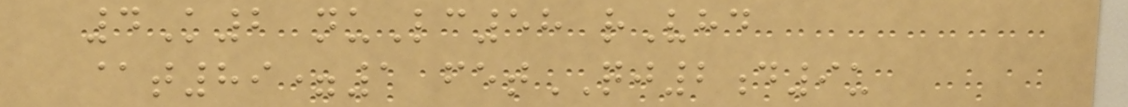4K2 nuLc58 rVhd
@t89=1 fetQJ2d9u
